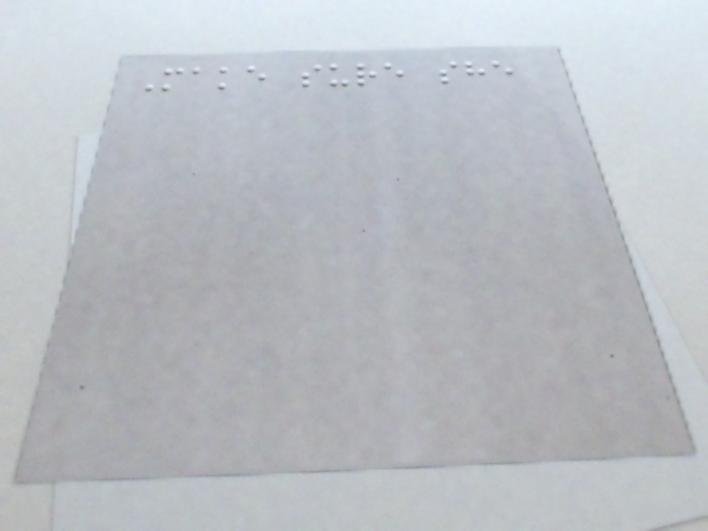Make sure she
